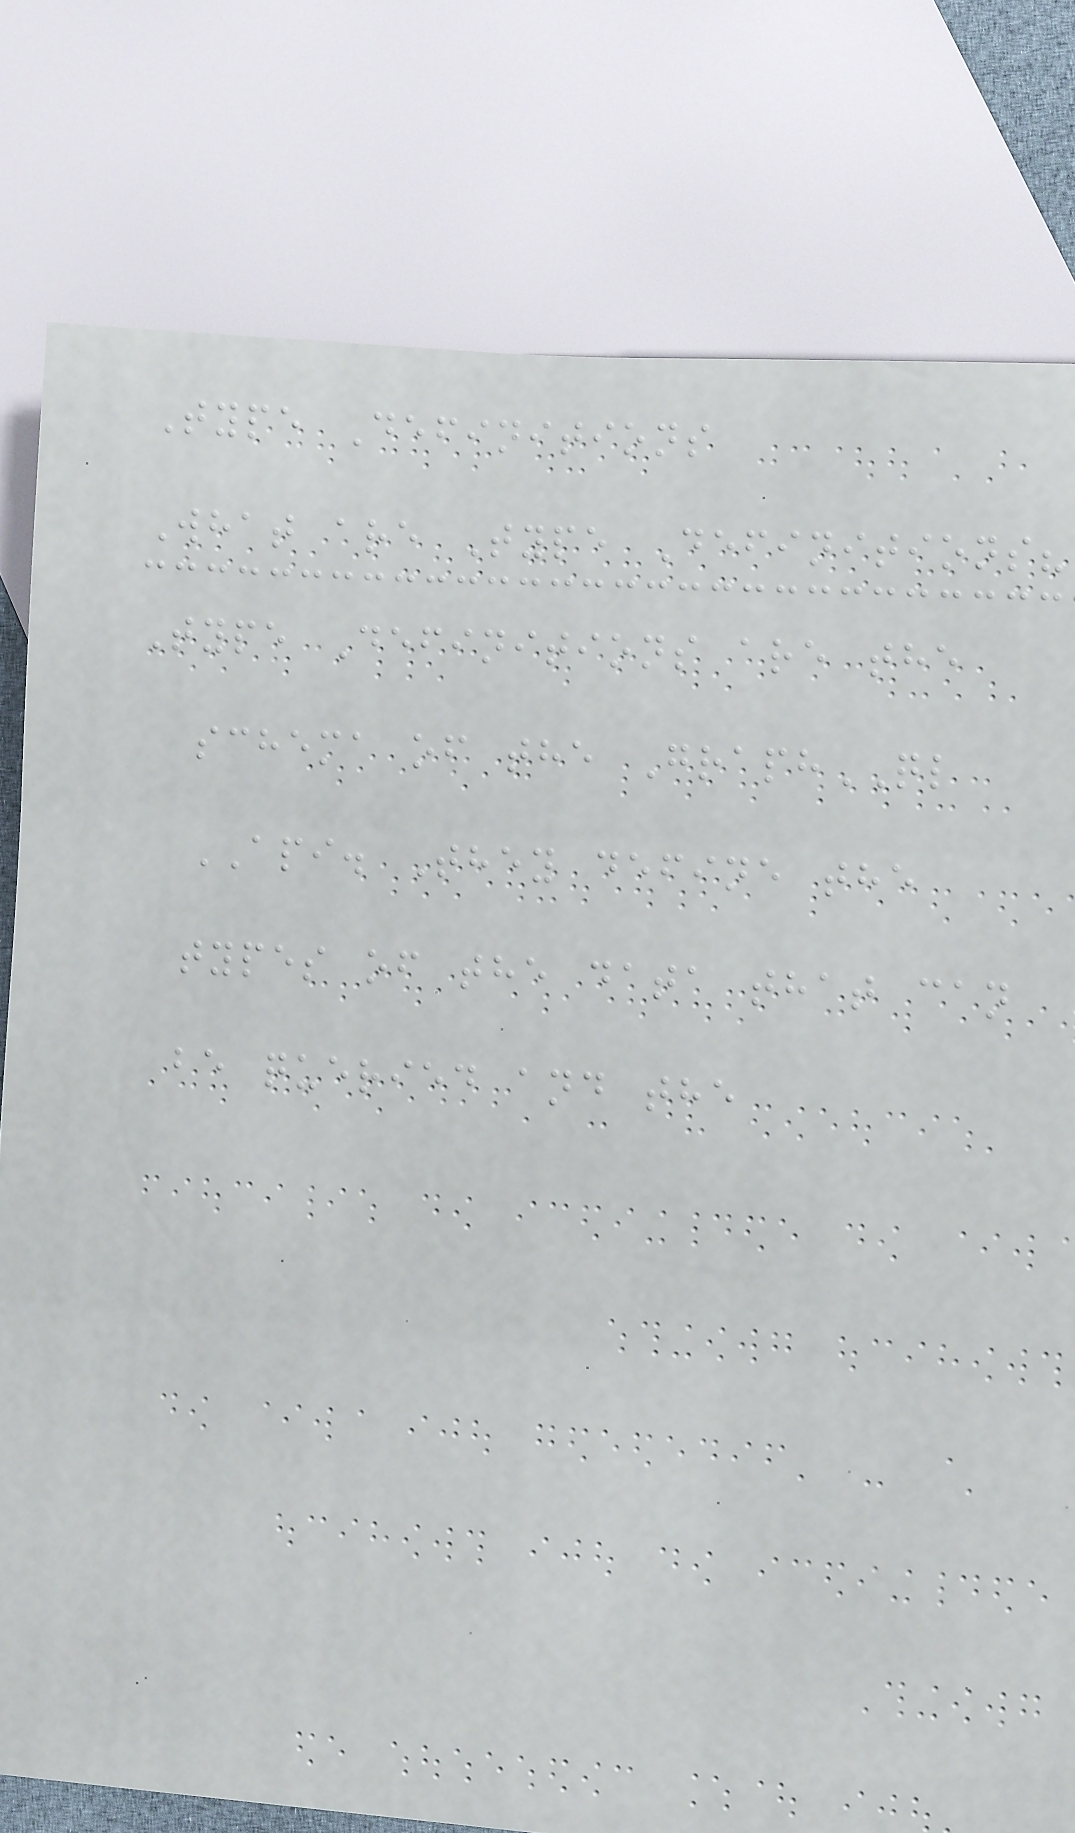Type Definitions
What are Type Definitions?
Type Definitions are the
schema of the GraphQL
API. They define the
types of the data that can
be queried and the
